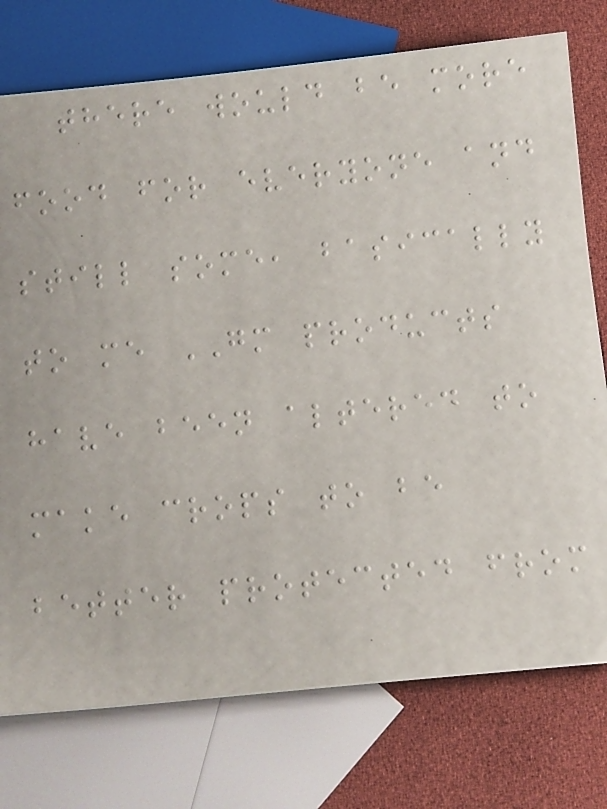there would be more
food for everyone and
still some, basically
to me GM products
have been altered to
make crops to be
better protected from
